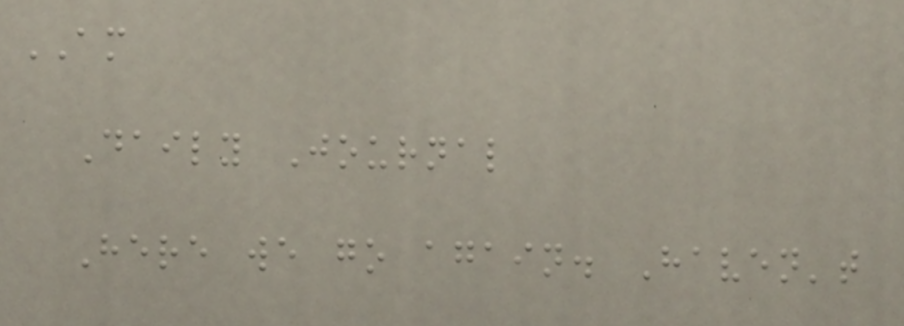AM
Daily Journal
Here we go again. Haven't
